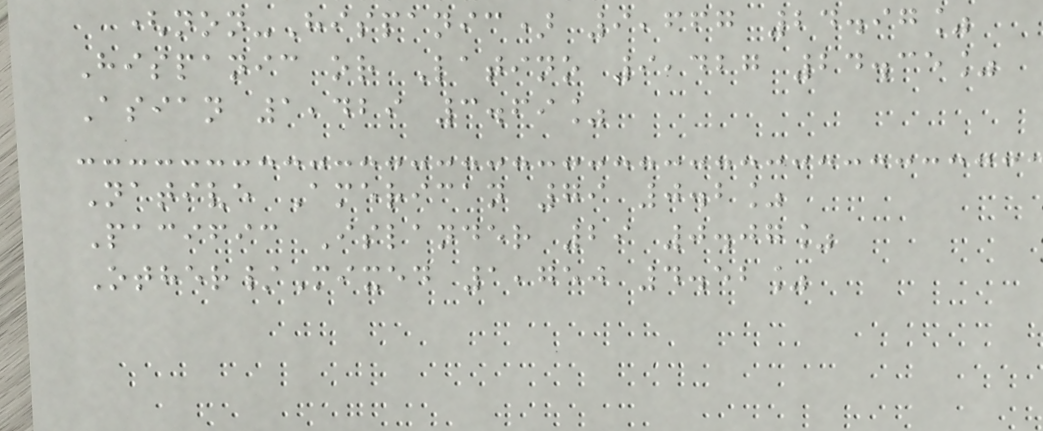(non-Hispanic) 9,667 24.97%
Hispanic or Latino 9,427 24.35%
Asian 1,429 3.69%
Native American 79 0.2%
Pacific Islander 29 0.07%
Other/Mixed 1,750 4.52%
